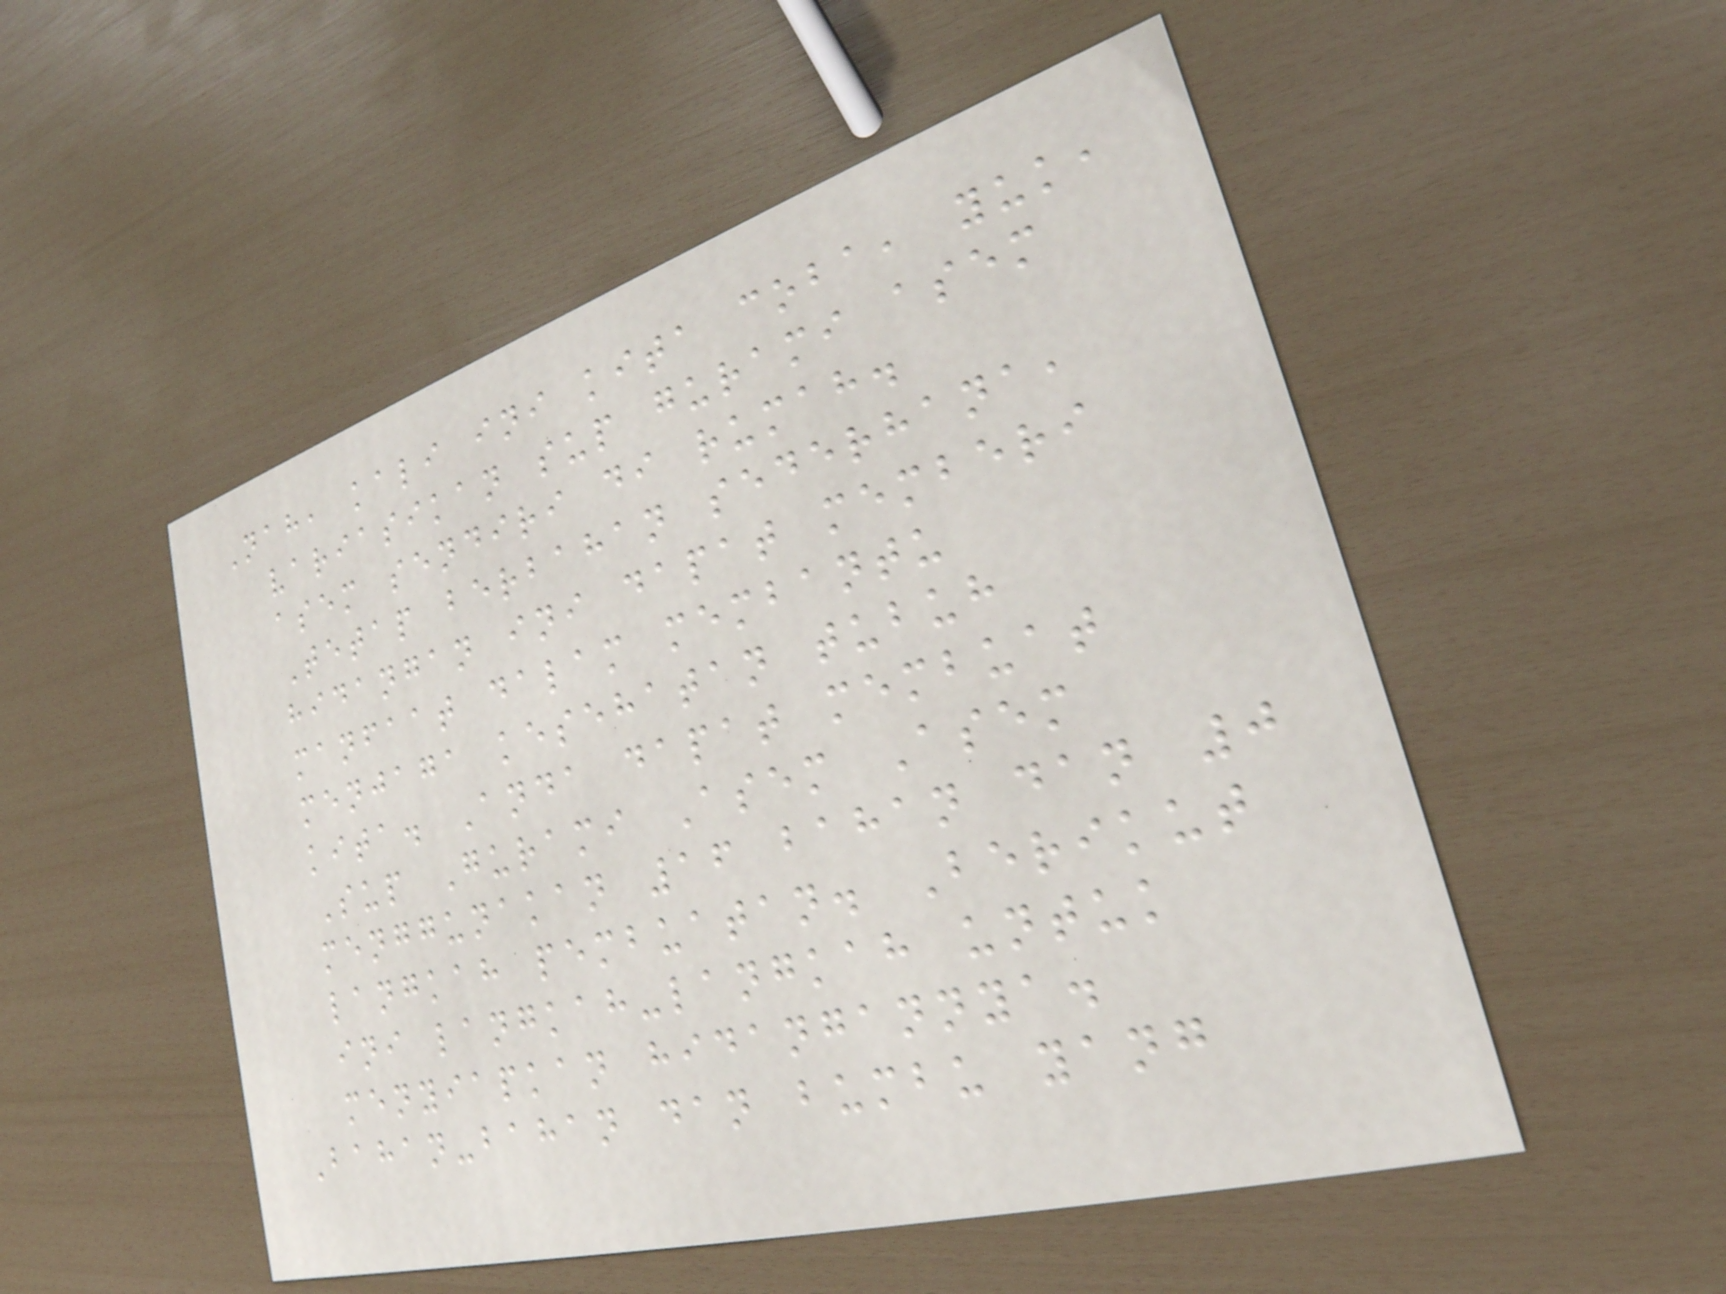Nah, kali ini kita coba, yuk,
variasikan sup gurami asem
asem sendiri di rumah.
Tetap berbahan sederhana,
hidangan ini dapat memberi
manfaat dalam membantu
menjaga kesehatan tubuh
kita. Anda dapat membuat
Sup Gurami Asem Asem
menggunakan 16 bahan dan 0
langkah pembuatan. Berikut
ini langkah-langkah untuk
menyiapkan hidangannya.
Bahan-bahan dan bumbu yang
